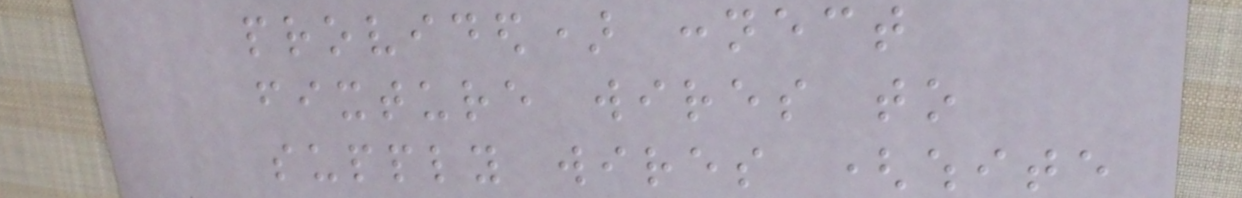provided) connect
fixture wires to
supply wires (white
